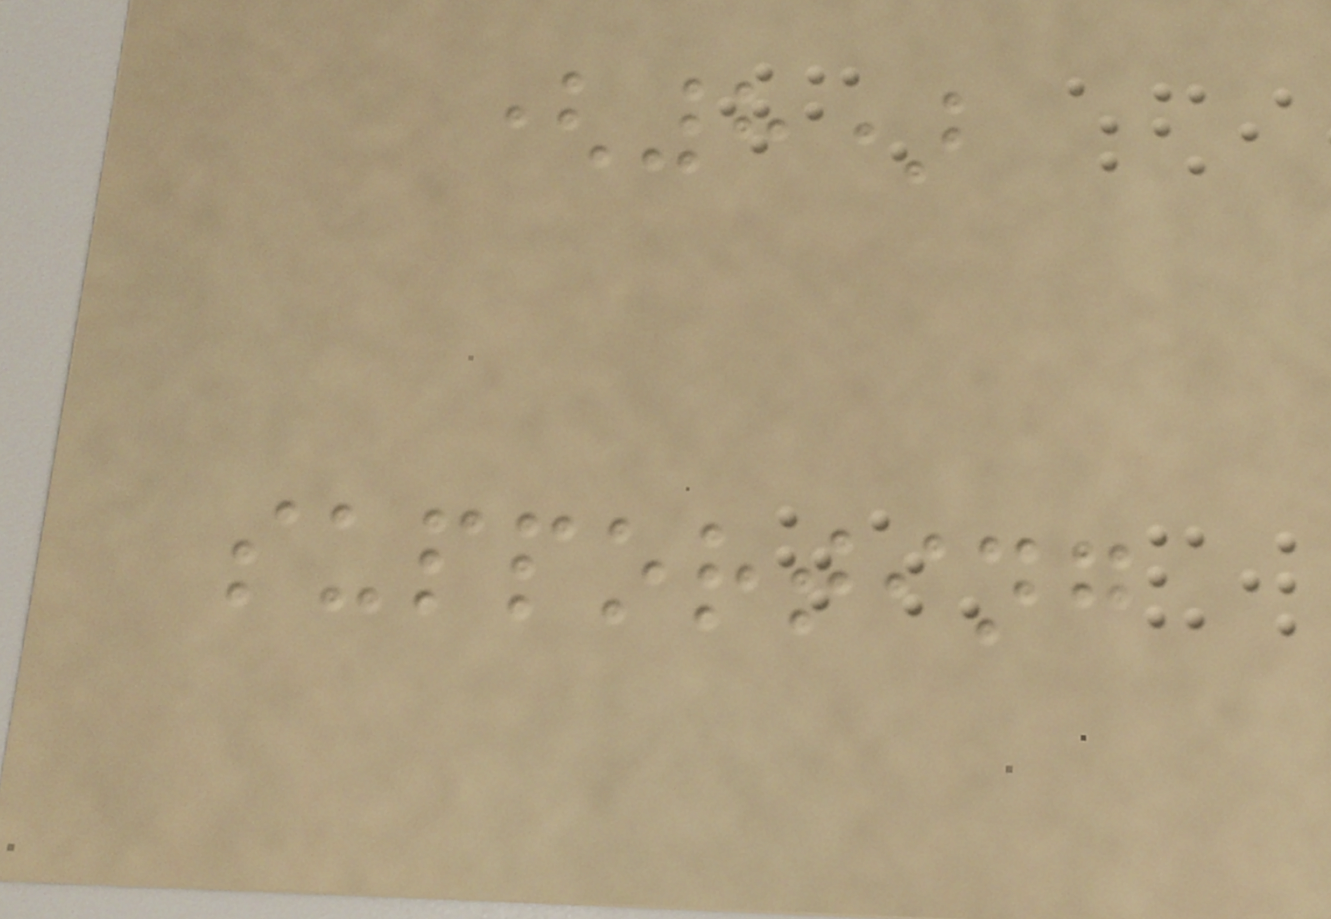(8)
supporting
